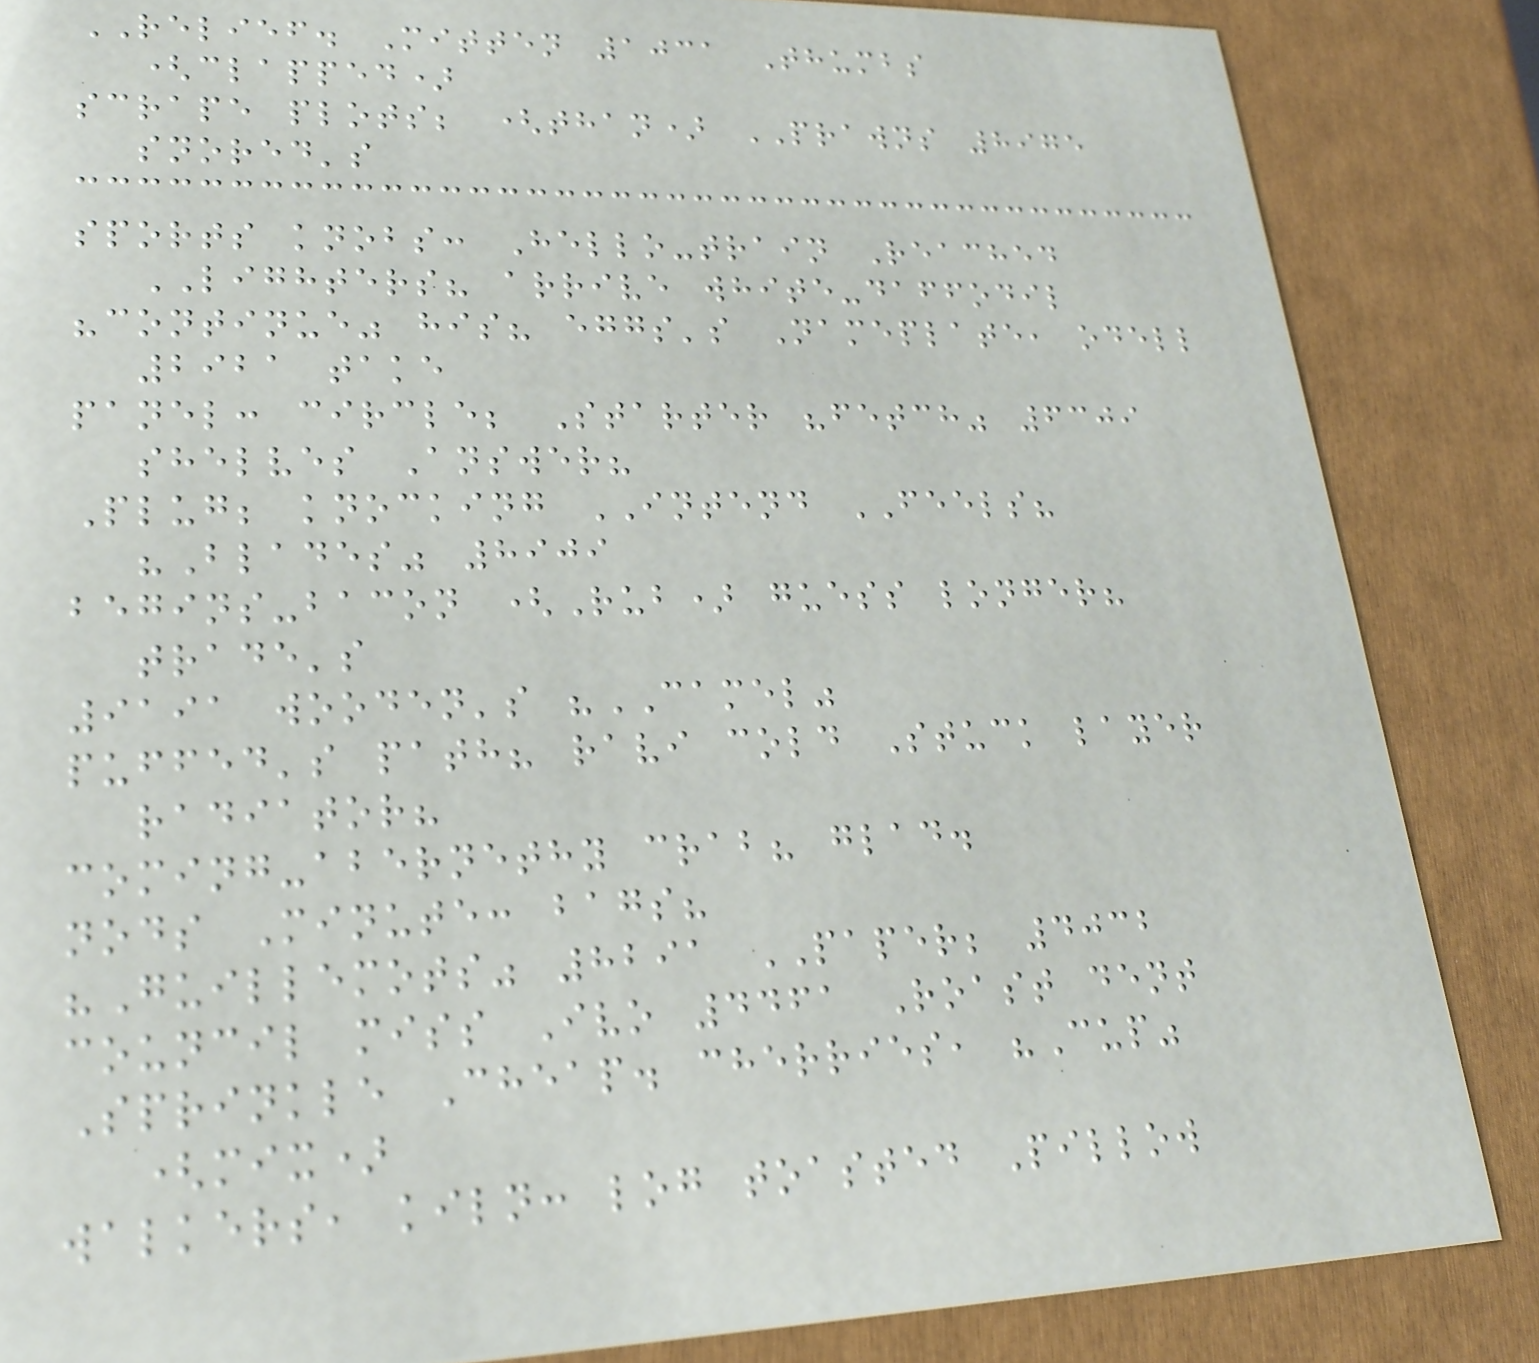RELIEF. Mitten 1031 Thumbs
(clapped)
scrape plots; (than) PRAWNS 8975
snored's
sports knobs: Hello-train Reached
LIGHTERS? arrive white-daffodil
"continue" his? eggs's Nameplate, odell
2921 take
panel: circle; Starter "fetch" 6309
shelves Answer?
Plug; knocking INTEND FEELS?
"Blades" 8909
begins-bacon (Rub) guess longer?
trade's
9191 wooden's "CAMEL"
puffed's path? ravi cold Stuck layer
radiator?
coming-abernethy crab? glad.
nods Minute: bags?
"Guillemots" 8291 PAPER; 4032
council miss Ivo 4461 Roast dent
Sprinkle Cheap. cherries, "Cup"
(mix)
walkers, kiln: log toasted Pillow
